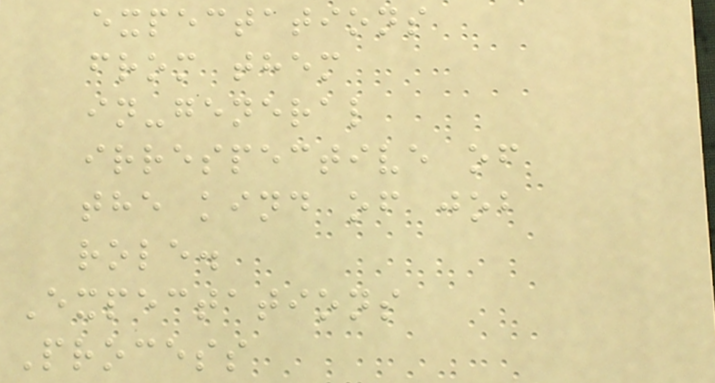expectations
from them
in-general
irrespective of
the kind of job
role.
Expectations
Process
